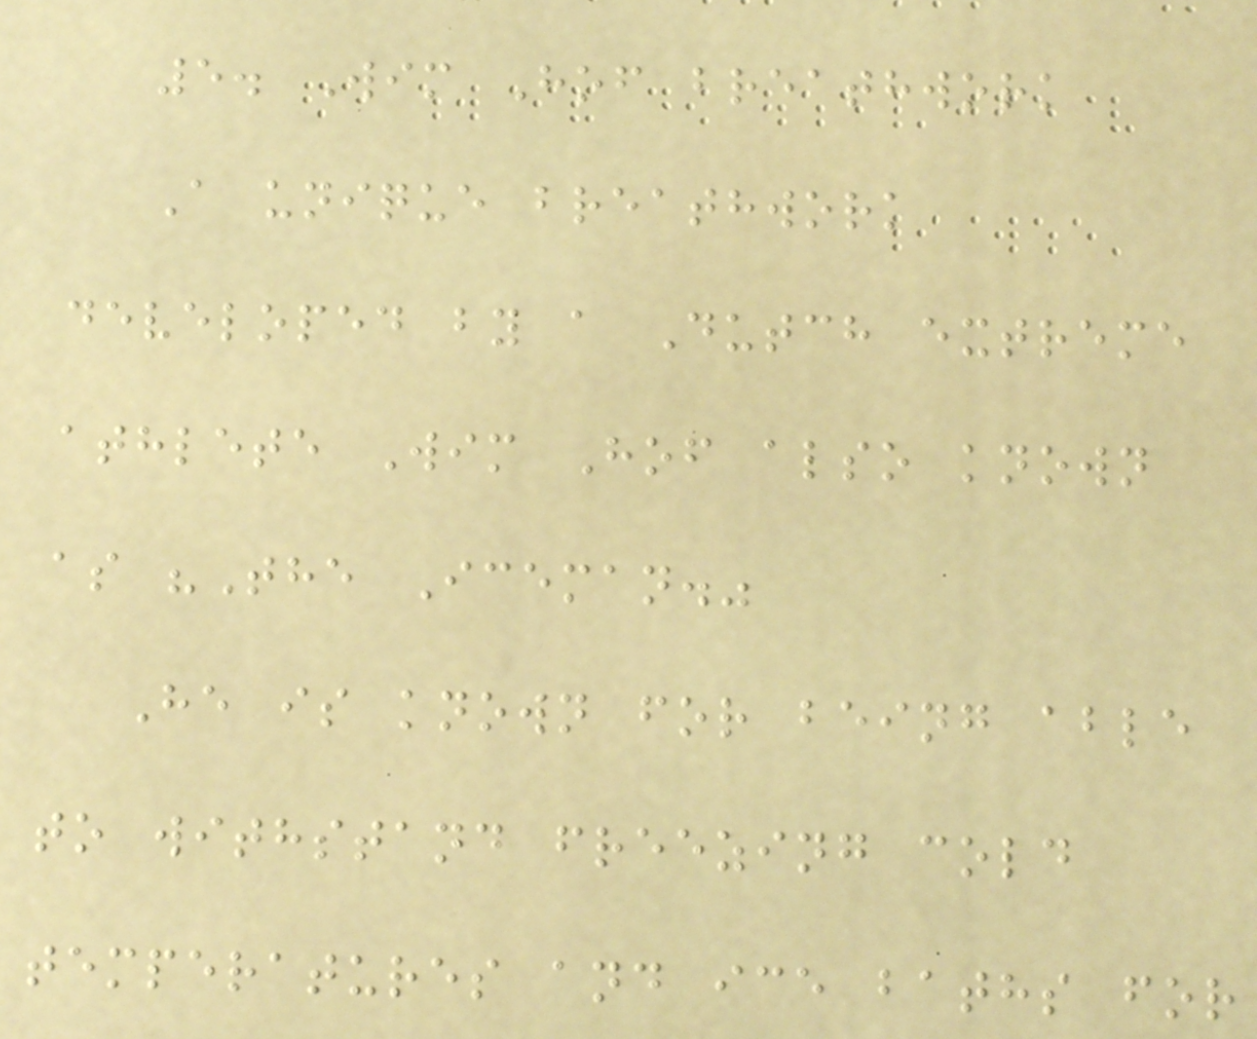5. Wim Hof breathwork
A unique breathwork
developed by a Dutch extreme
athlete Wim Hof also known
as "The Iceman."
He is known for being able
to withstand freezing cold
temperatures and ice baths for
